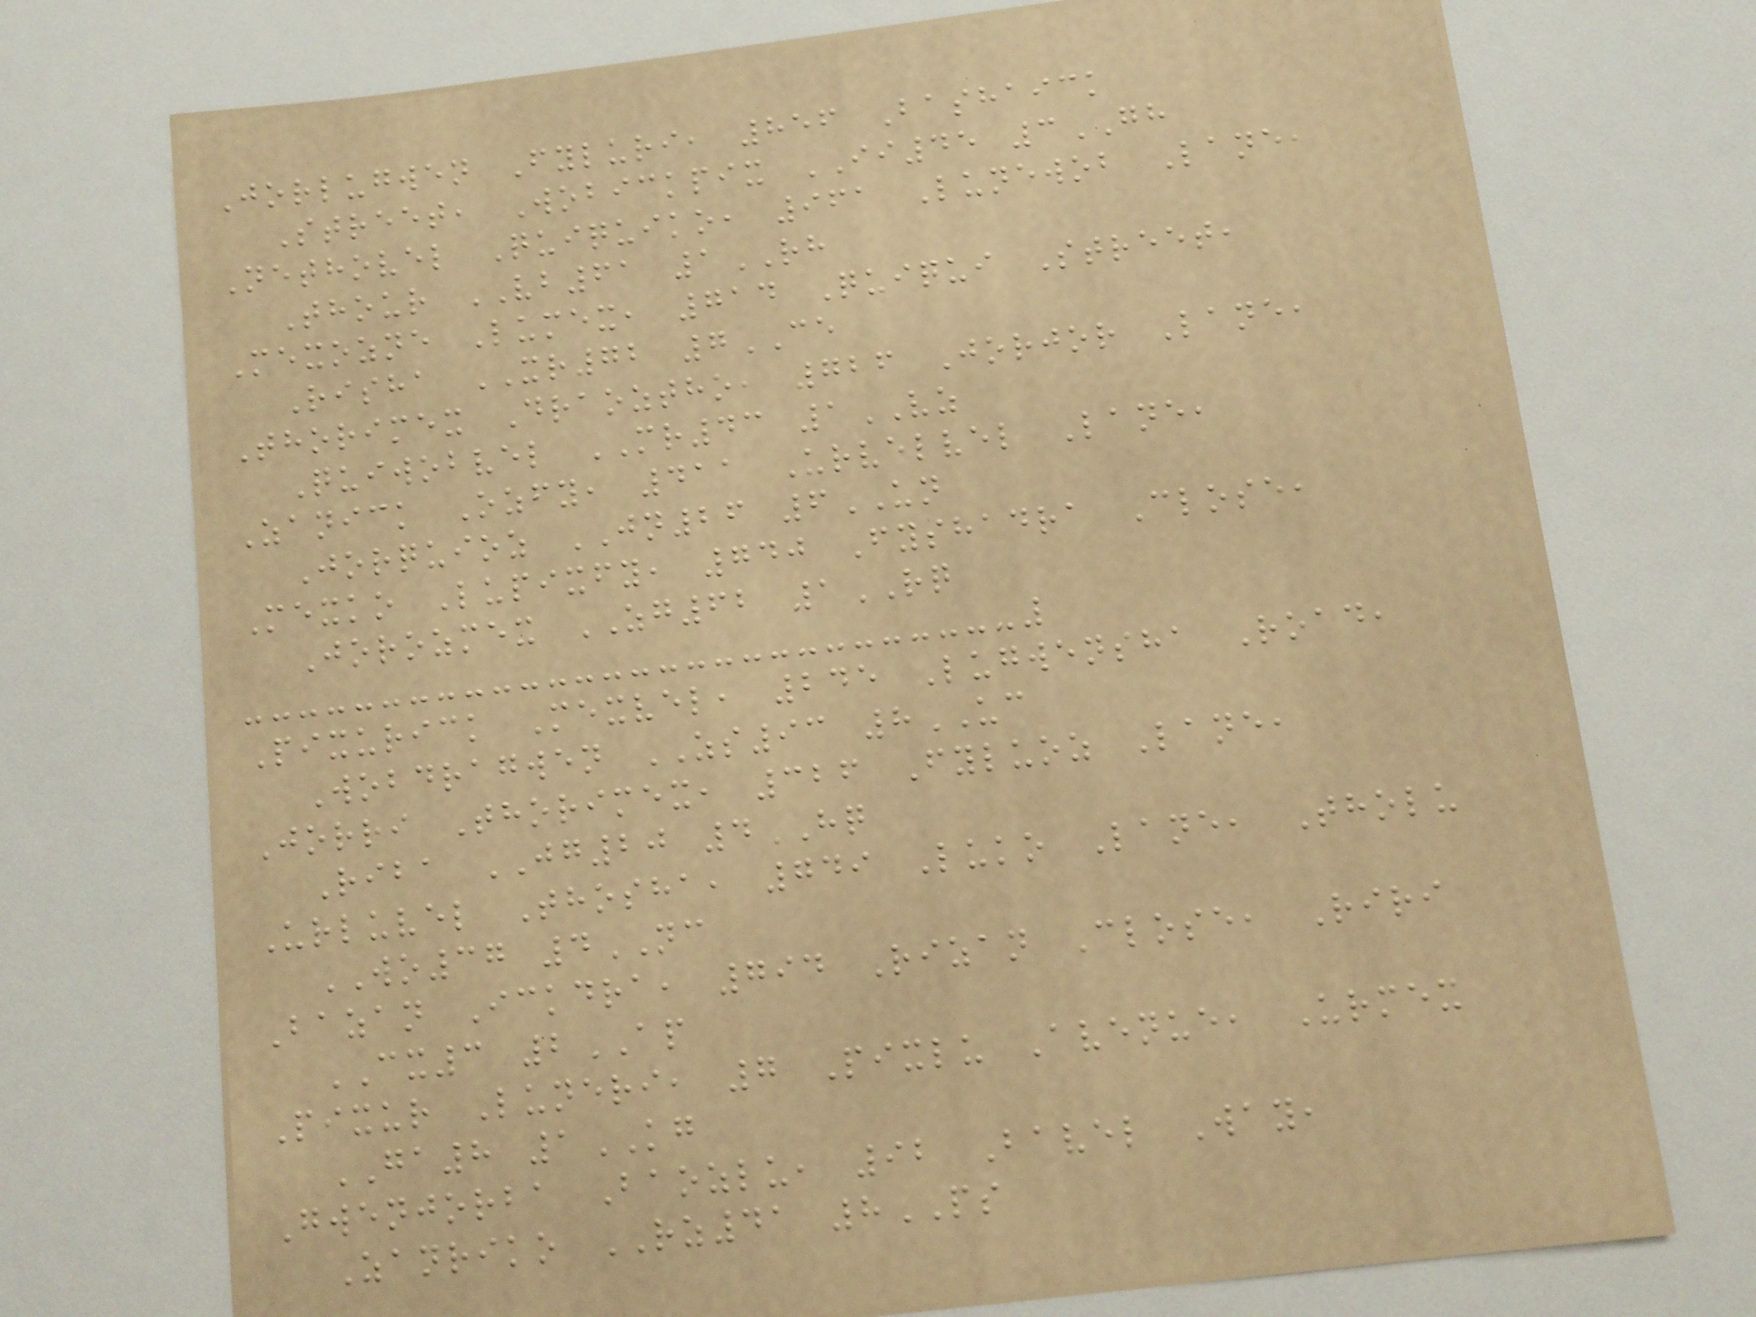Jorlugwen Fyluri, 856 Bashaick
Street, Wobickpix II45 3GH
Nethovel Quiquiko, 961 Lunewob Lane,
Thour VB61 1RH
Mexozne Lumex, 714 Quiqui Street,
Risha XR72 7CE
Thorimex Draoztho, 726 Jorjor Lane,
Quiwobvel MR43 1VZ
Zanick Ozfy, 411 Urvelvel Lane,
Jorquioz JN26 6UN
Mexko Lupixfy, 740 Fyshadra Close,
Jorozmex ZG62 1RQ
Pixurick Mexvel, 245 Lugwensha Road,
Wobdragwen ZS93 8UC
Jorri Thorimex, 326 Fyluoz Lane,
Riba JG20 4HQ
Urluvel Thosha, 749 Luko Lane, Tholu
WO37 4NC
Bazan Ickdra, 794 Rizan Close, Riri
CX3 2AP
Pixur Luneri, 7 Pixlu Avenue, Urmex
GA8 1KG
Gwenjorba Baozlu, 92 Bavel Way,
Zanriko RZ41 8PS
